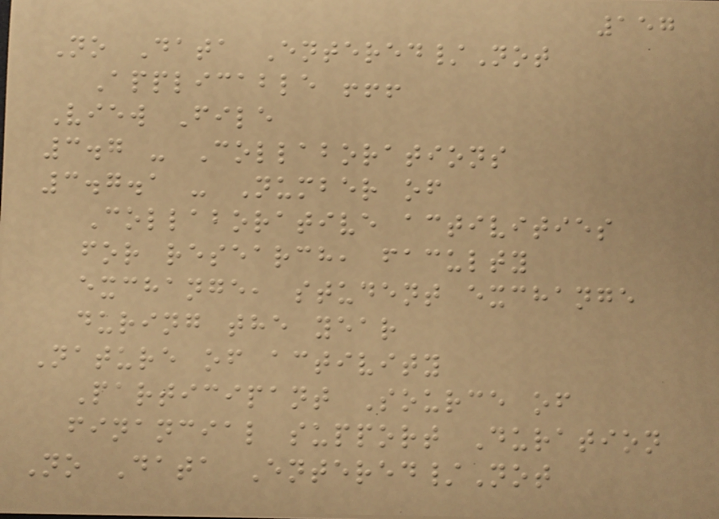157
No Data Entered/Not
Applicable !!!
View File
3.7 - Collaborations
3.7.1 - Number of
Collaborative activities
for research, faculty
exchange, student exchange
during the year
Nature of activity
Participant Source of
financial support Duration
No Data Entered/Not
